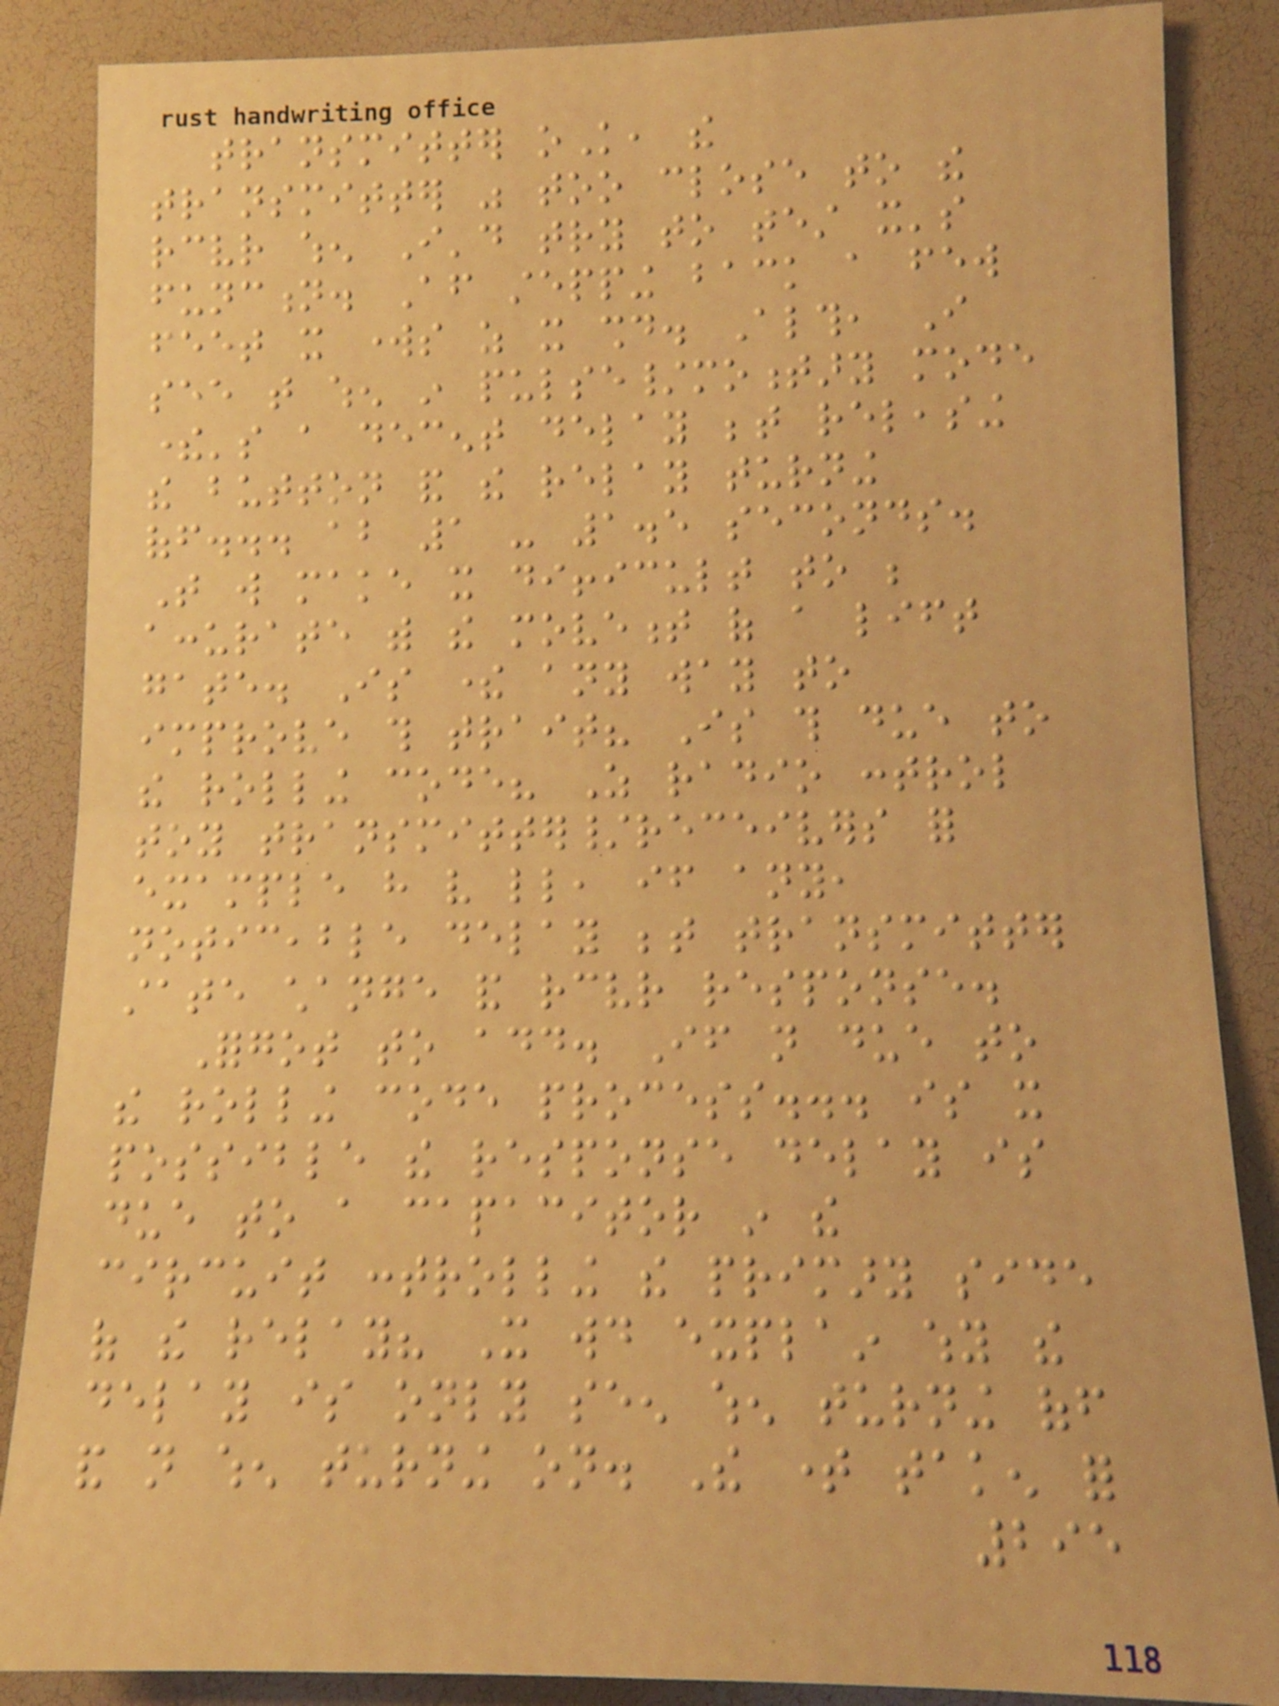transmitter oK, the
transmitter was too close to the
receiver when I'd try to test it's
function. After stepping back a few
feet it works as it should. Although, I
see that when in pulse/momentary mode
there's a decent delay between releasing
the button and the relay turning
off... about 1 - 1.5 seconds.
That will make it difficult to be
accurate with the movement of a lift
gate. Is there any way to
improve this trait? Is this due to
the rolling code? As radio control
toy transmitter/receivers for
example have very little, if any,
noticeable delay between transmitter
state change and receiver response.
Forgot to add. If not due to
the rolling code process... is it
possible the response delay is
due to a capacitor in the
circuit controlling the primary side
of the relay? It would explain why the
delay is only seen when turning off
and not when turning on. The time taken for
295
